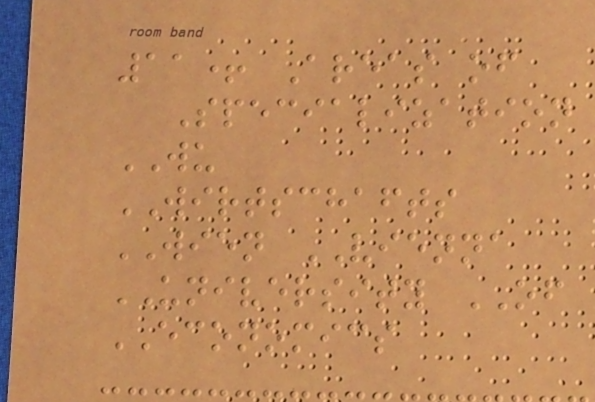11+ Areas of
Specialization
WU
WIRTSCHAFTS
WIEN VIENNA
UNIVERSITY OF
ECONOMICS
